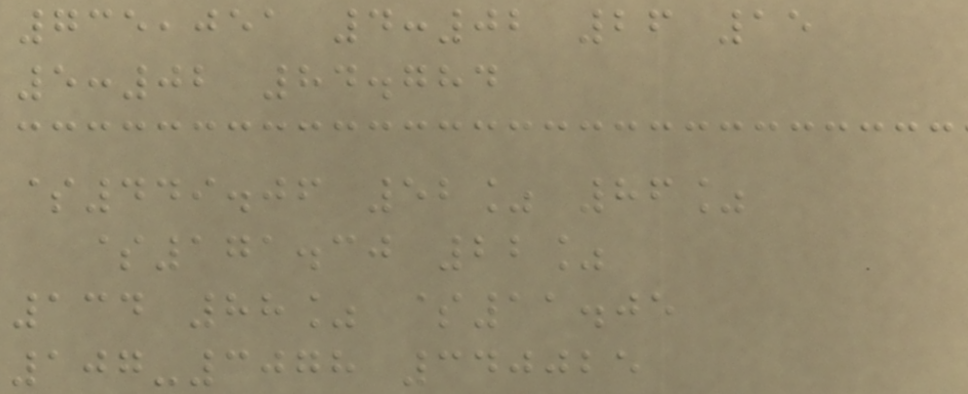735,051 4:02 26 15
5:02 84.784
$449.06 52% 86%
$171.30 22%
134 88% $11.05
107-3078 340025
